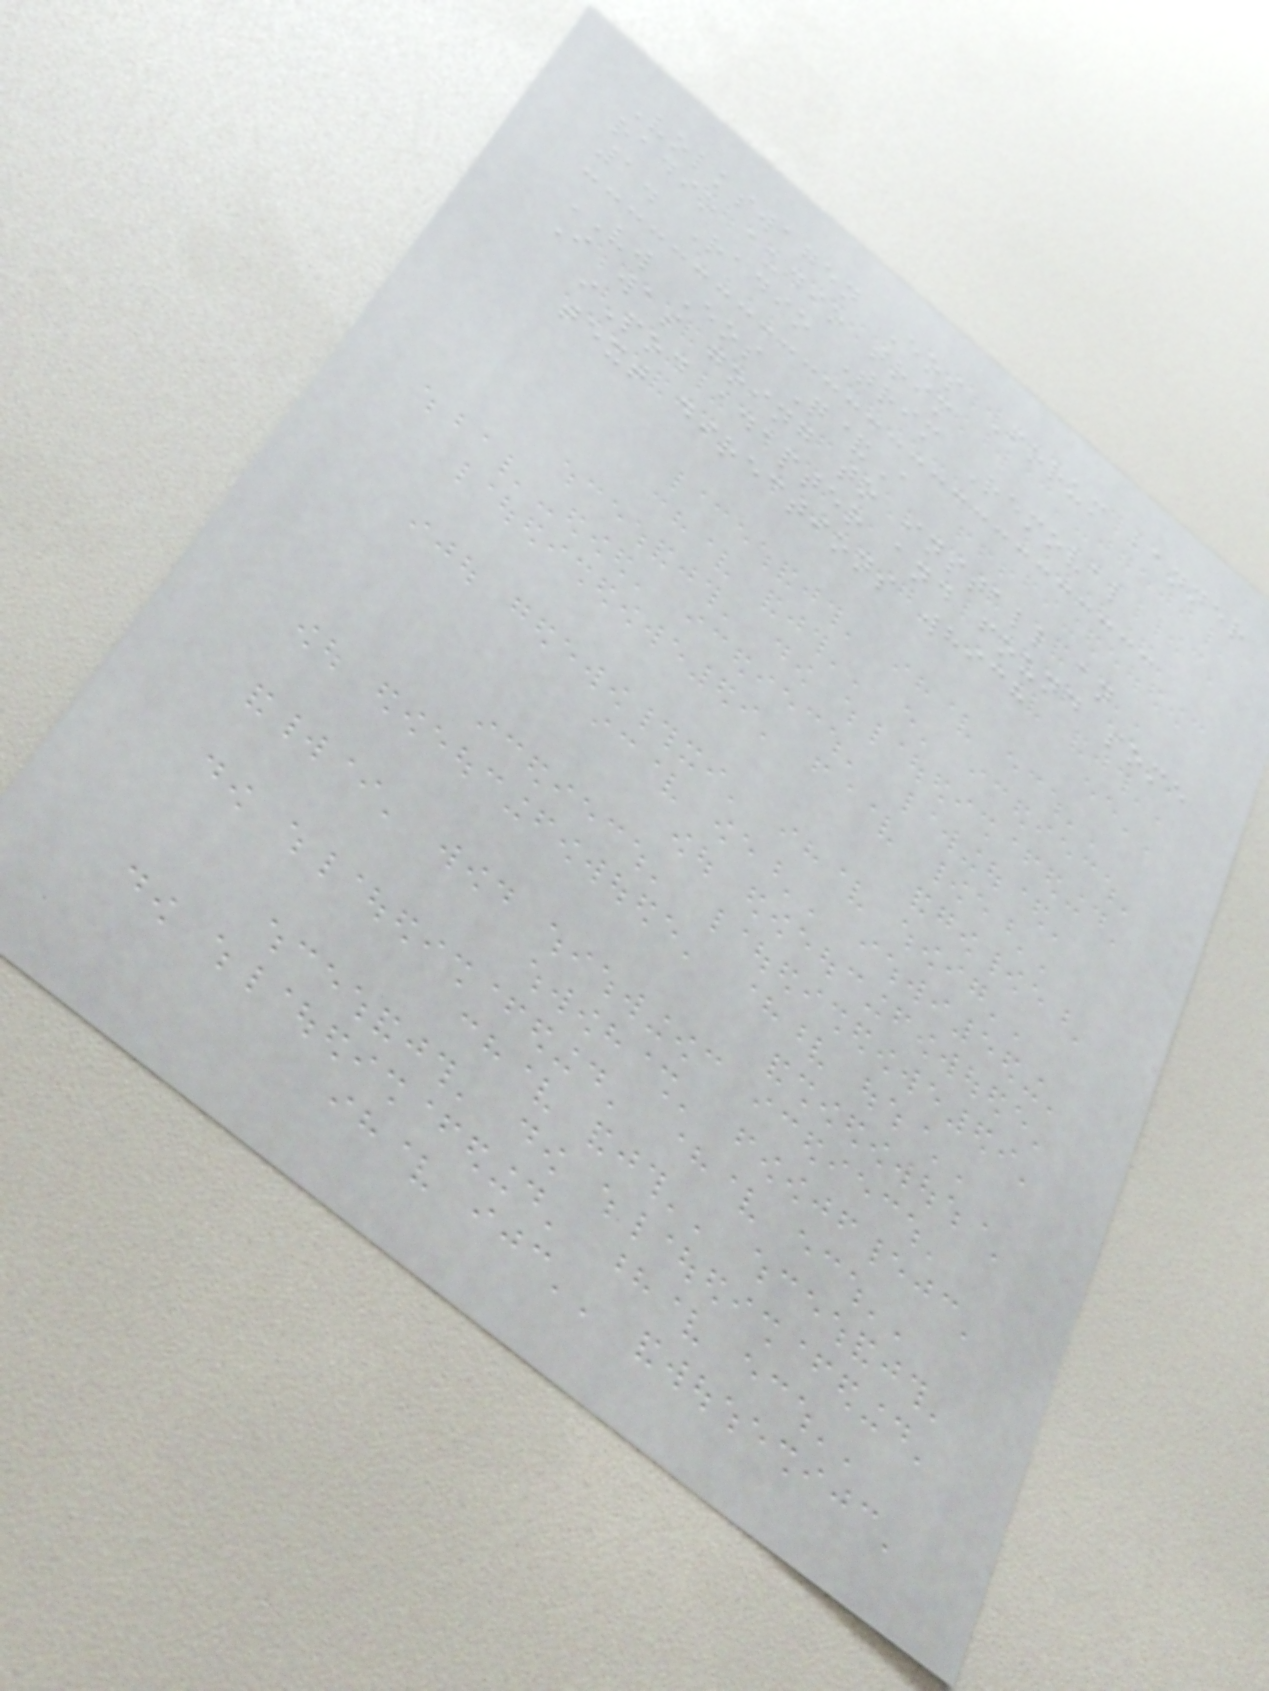Volkswagen Eos Forum banner
radio audio trim
1. Radio Trim Removal
VW Eos Q&A
I was going to install an
iPod adapter and found some
text directions which
